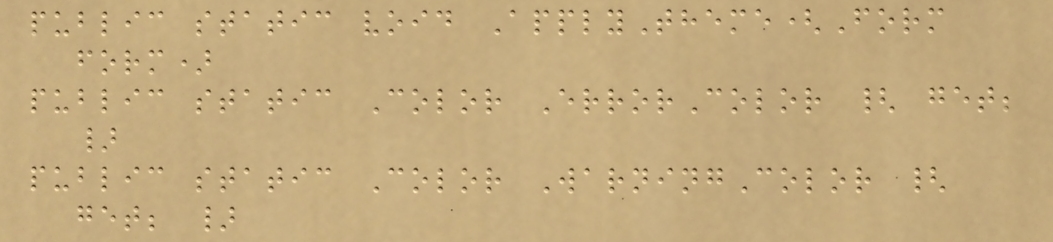public static void ApplyTheme(Form
form)
public static Color ErrorColor { get;
}
public static Color WarningColor {
get; }
